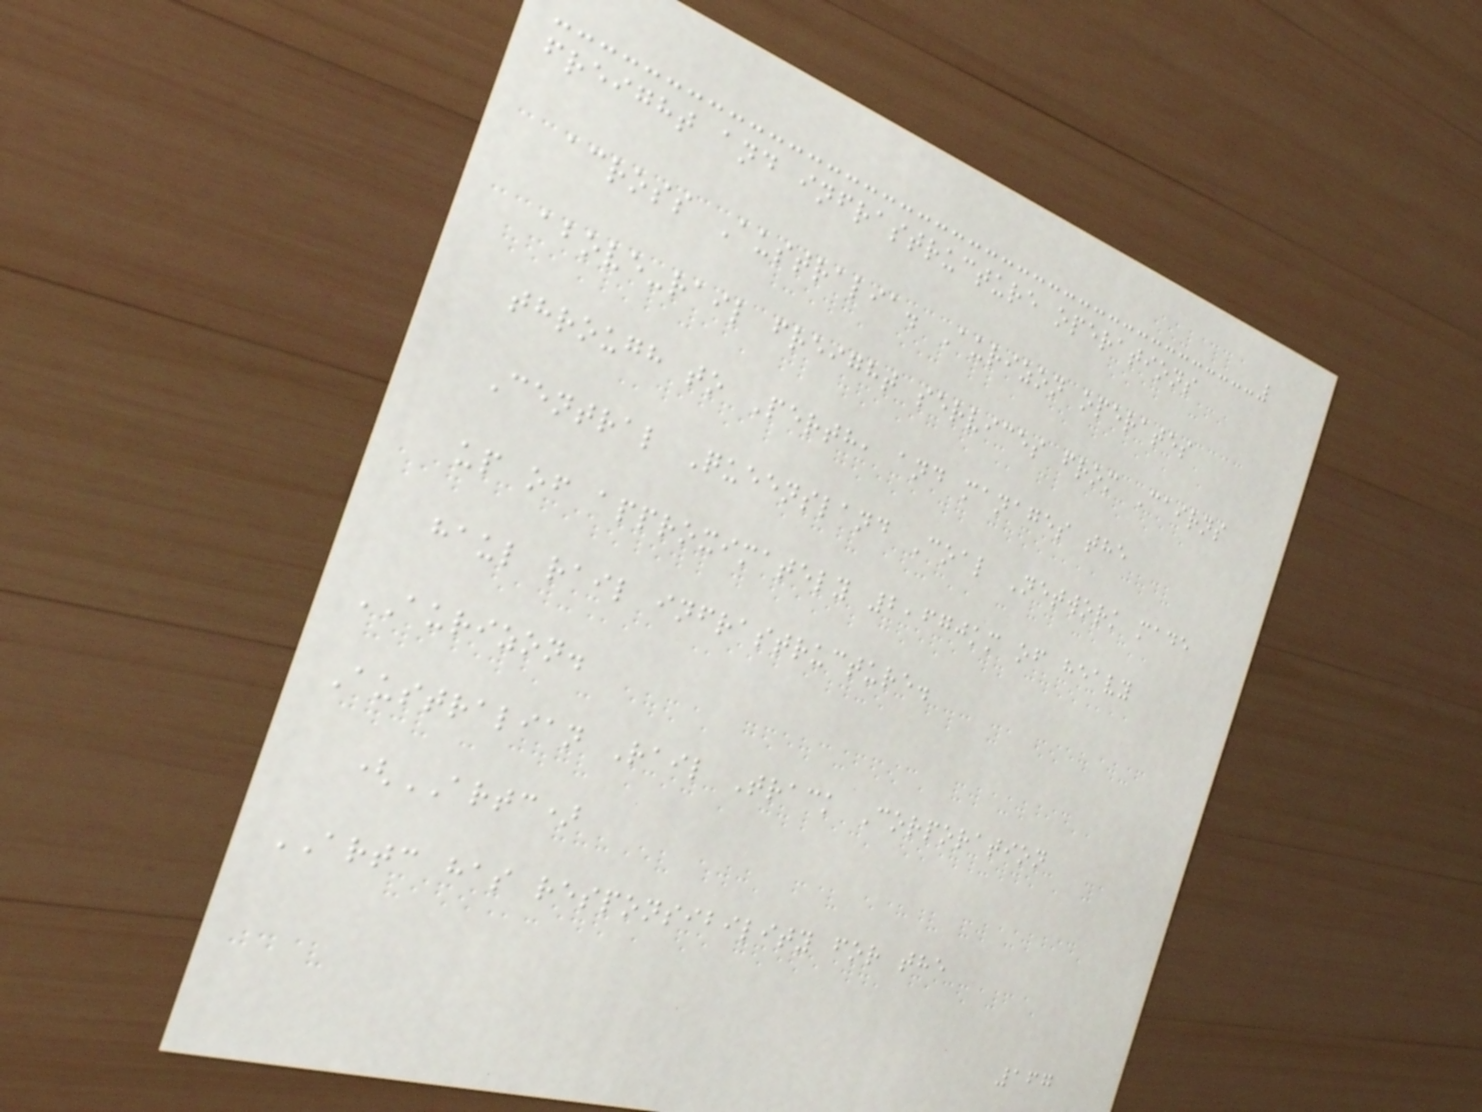freight and infrastructure operations
across Australia. Aurizon operates
above-rail freight services from Cairns
through to Perth, and manages the
Central Queensland Coal Network made
up of approximately 2,670km of heavy
haul rail infrastructure.
AURIZON.
Australian Rail Track Corporation
(ARTC)
ARTC has responsibility for the
167
